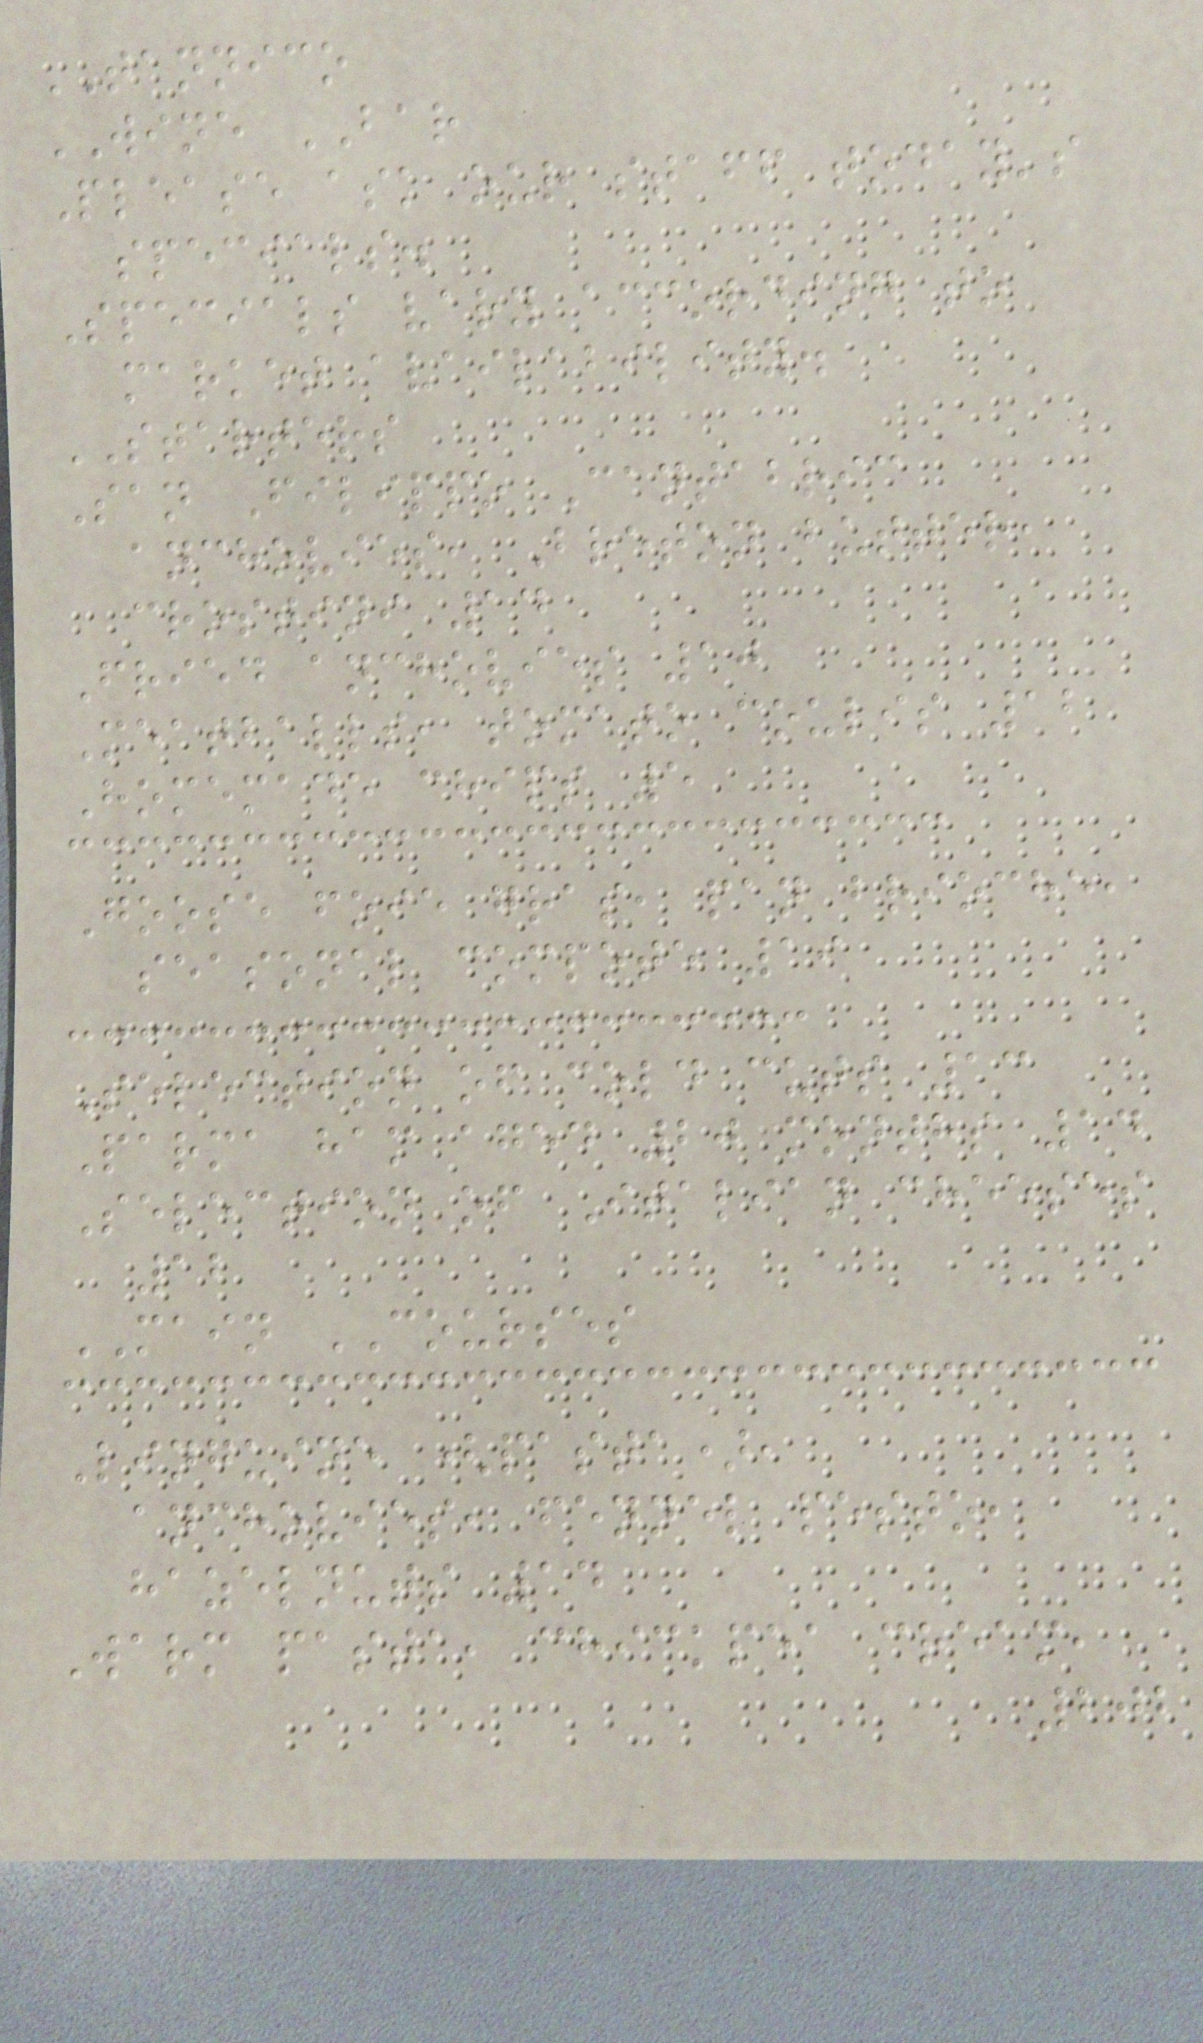TANNICO
WINE BAR
Please ask our staff today's
specials.
Specials vary according to
market availability.
STARTERS
San Filippo Cantabric
anchovies, Breton butter,
crostini 14
Fried anchovies 10
Meatballs, tomato coulis 12
Homemade chips 5
Goose foie gras, pan brioche,
seasonal compote 19
Selection of cold cuts 13
Parma ham aged 20 months 14
Selection of Italian cheeses
12
MAIN COURSES
Linguine (pasta),
anchovies, fennel pesto,
hazelnuts 14
Warm pasta, chickpea cream,
202
